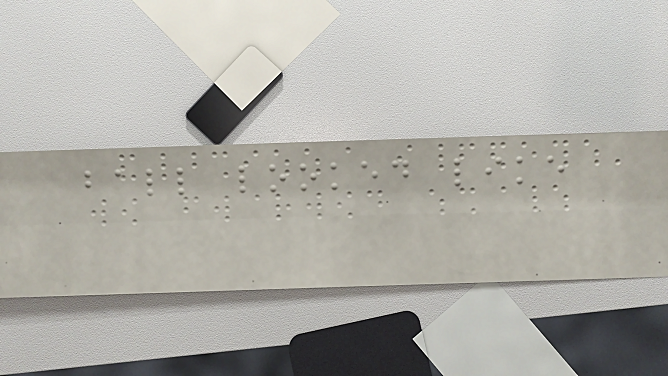ball looked like
